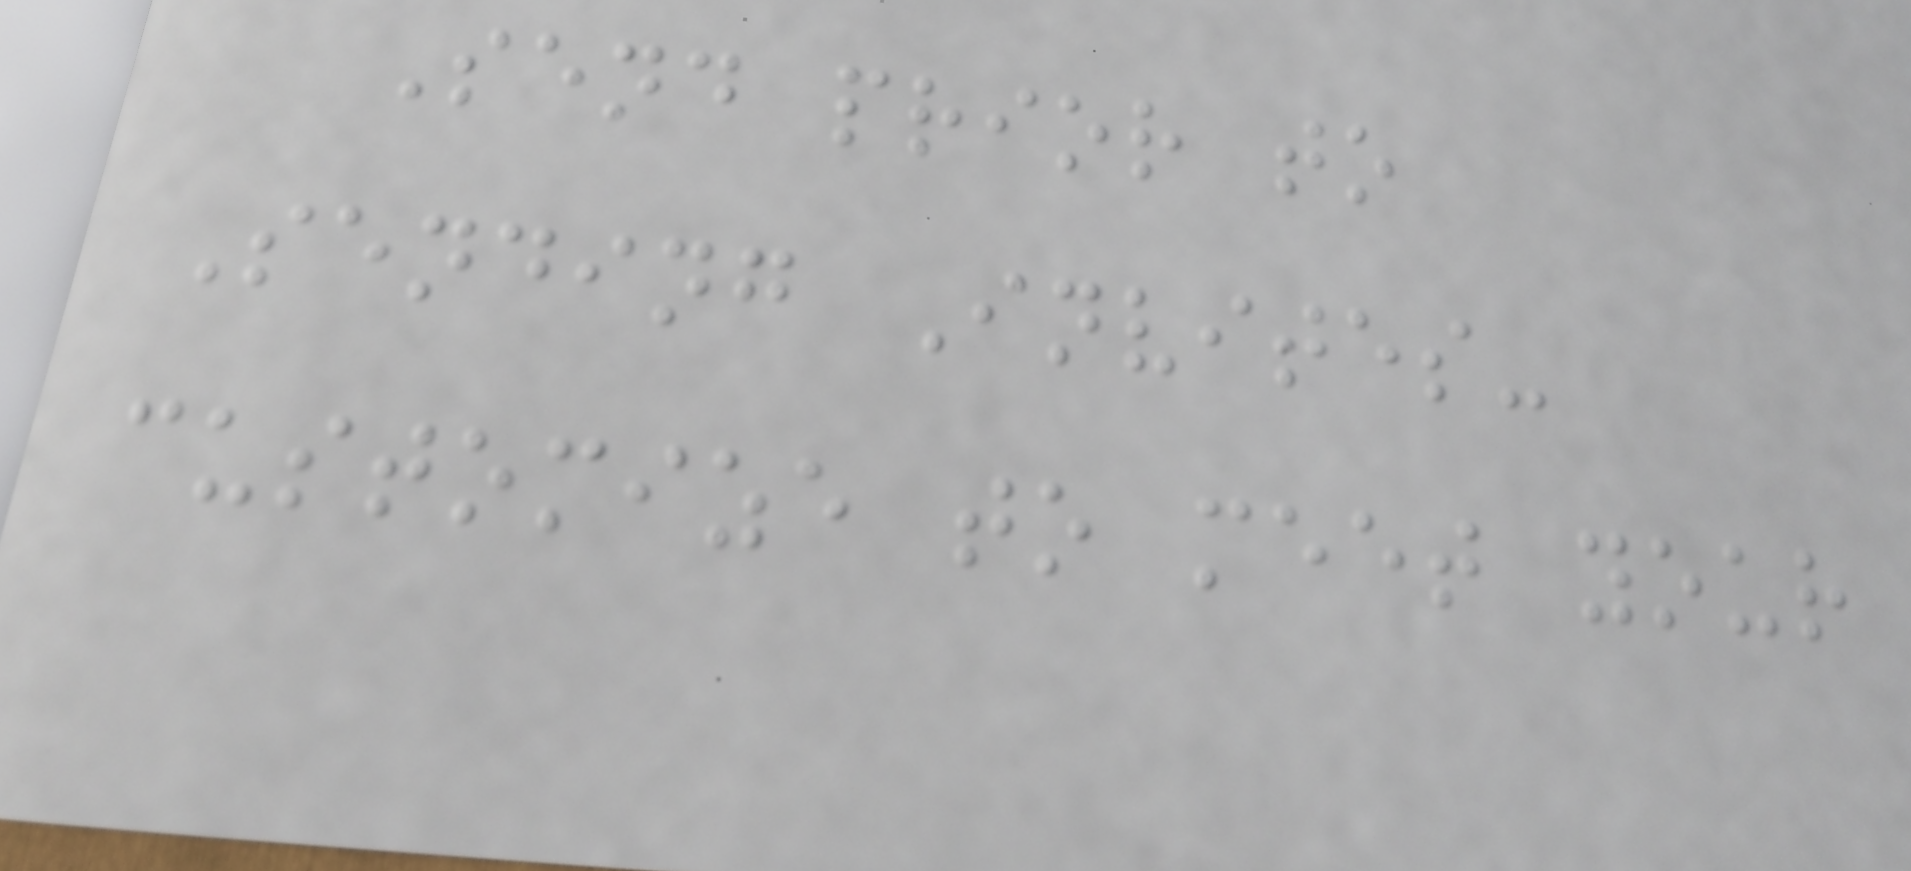Send prior to
Sending Invites-
customize to meet your
